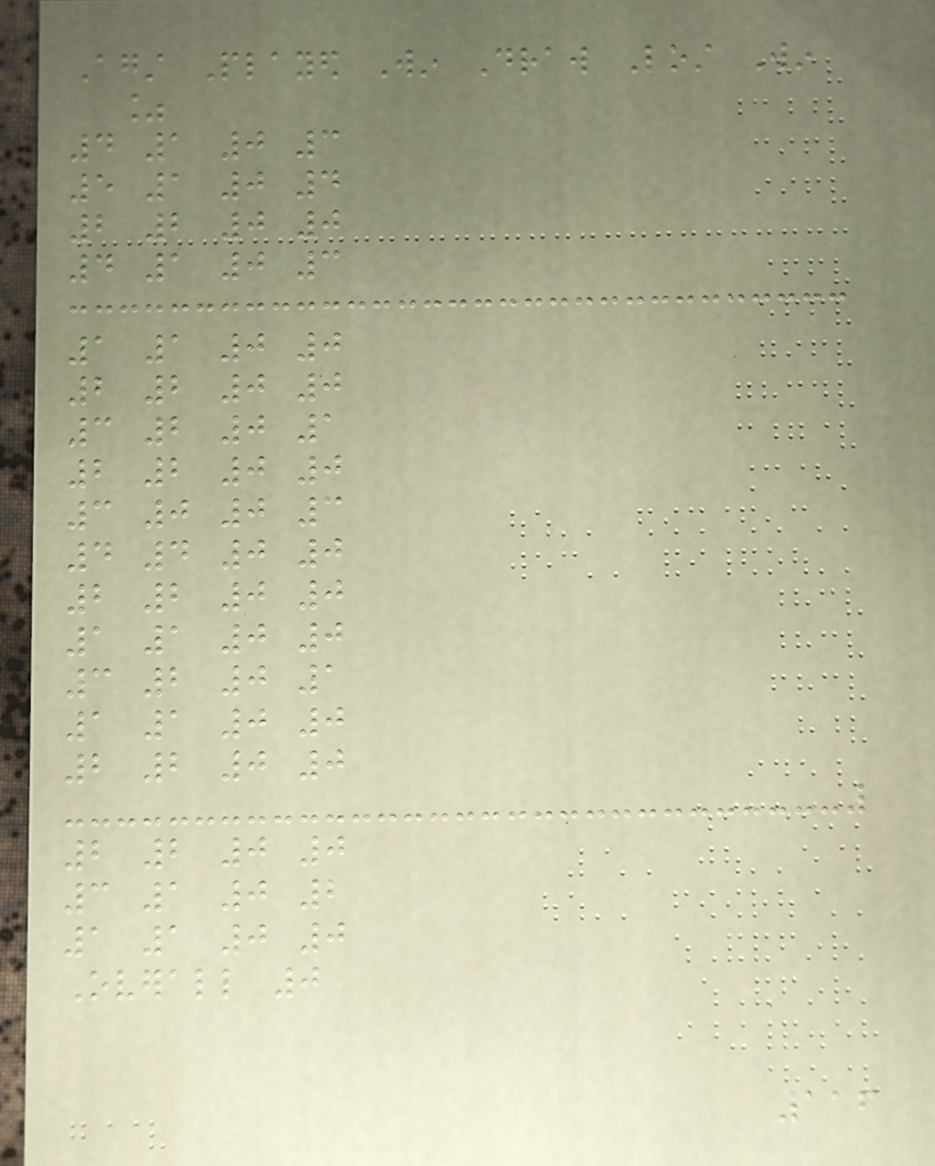Against Played Win Draw Lost Win
%
4 1 0 3
5 1 0 4
2 2 0 0
4 1 0 3
1 1 0 0
2 2 0 0
3 2 0 1
2 2 0 0
3 0 0 3
4 4 0 0
2 2 0 0
1 1 0 0
3 2 0 1
1 1 0 0
2 2 0 0
2 2 0 0
3 1 0 2
1 1 0 0
Overall 0
116
